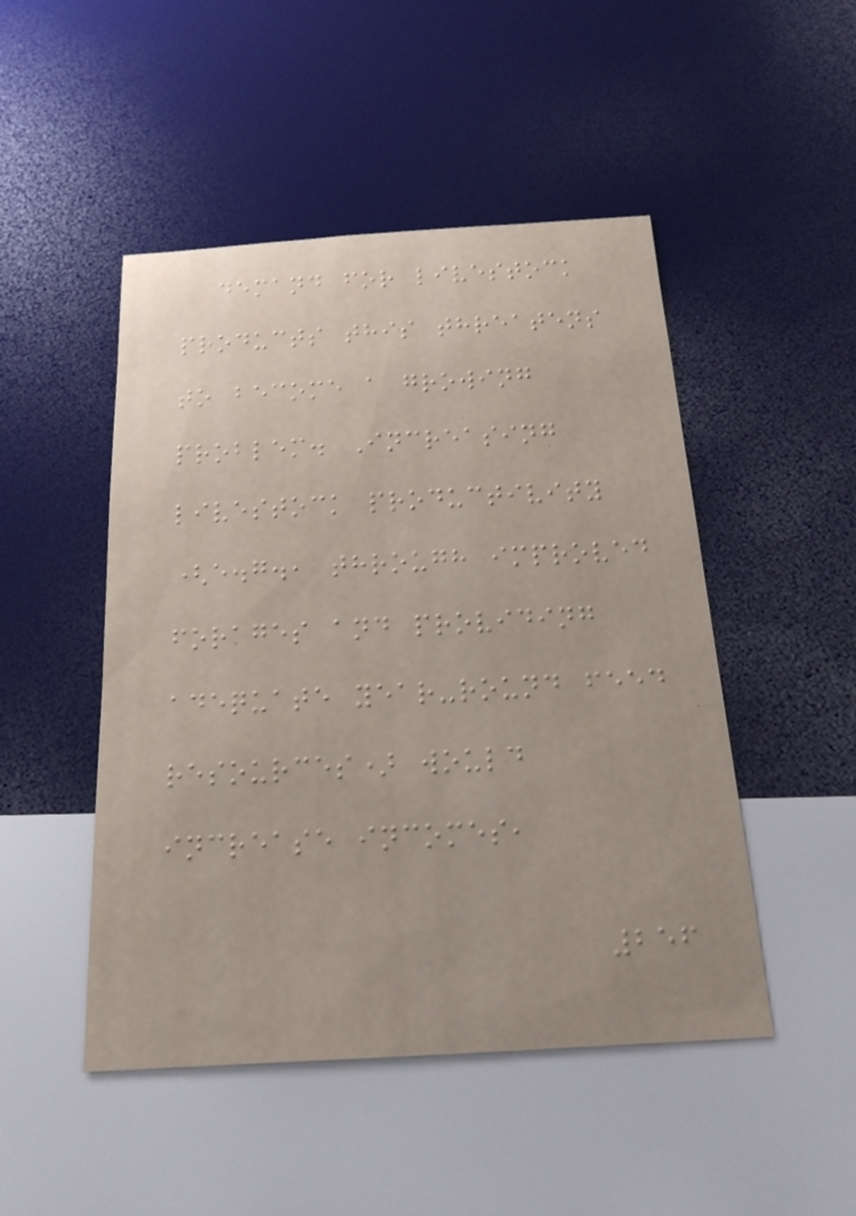demand for livestock
products this threatens
to become a growing
problem. Increasing
livestock productivity
(e.g., through improved
forages and providing
adequate year-round feed
resources) would
increase incomes,
256
